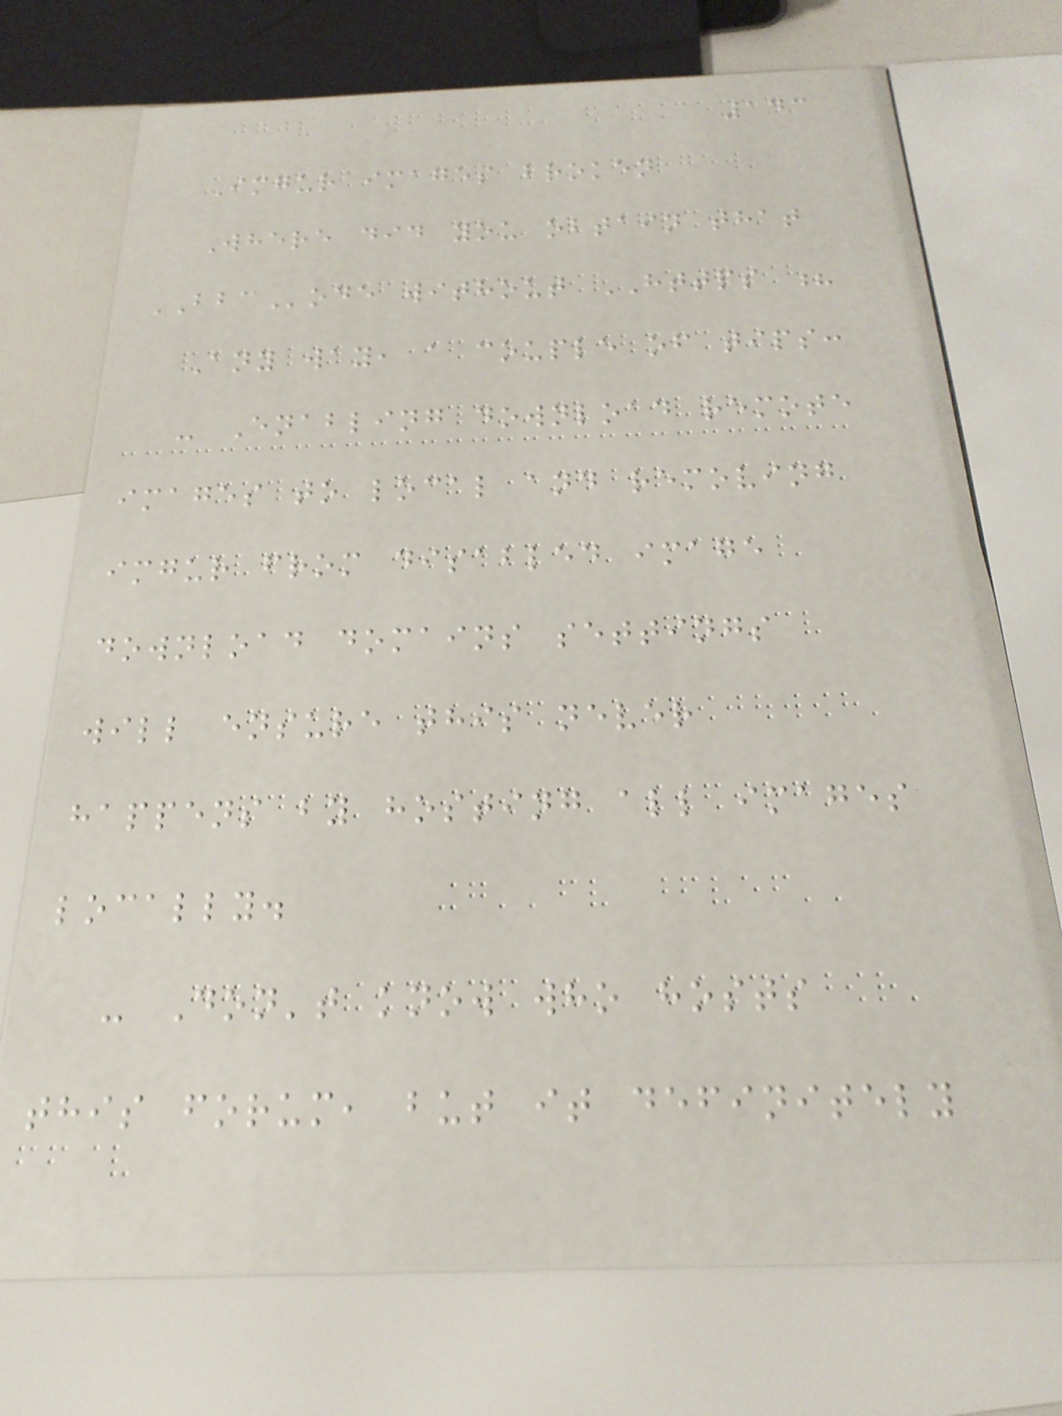143
Imgur images broken
Where did you obtain that
BBCode without HTTPS ?
Any way, a couple of tips:
- Enabling download remote
images to local and removing
imgur from disabled image
download domains settings
will ensure this never
happens by hosting all images
locally.
- Don't know who hosts
this forum, but it definitely
